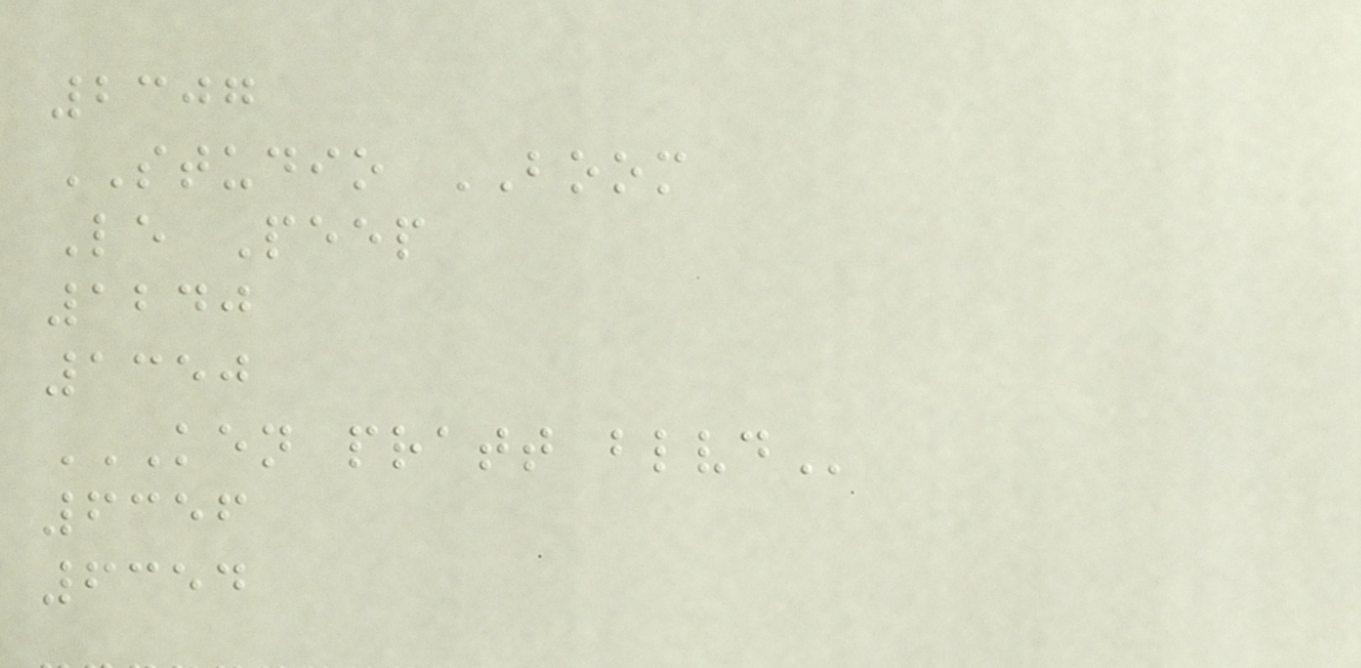2307
STUDIO BOOM
Le Peep
1240
1350
KEN PRATT BLVD
6356
6354
